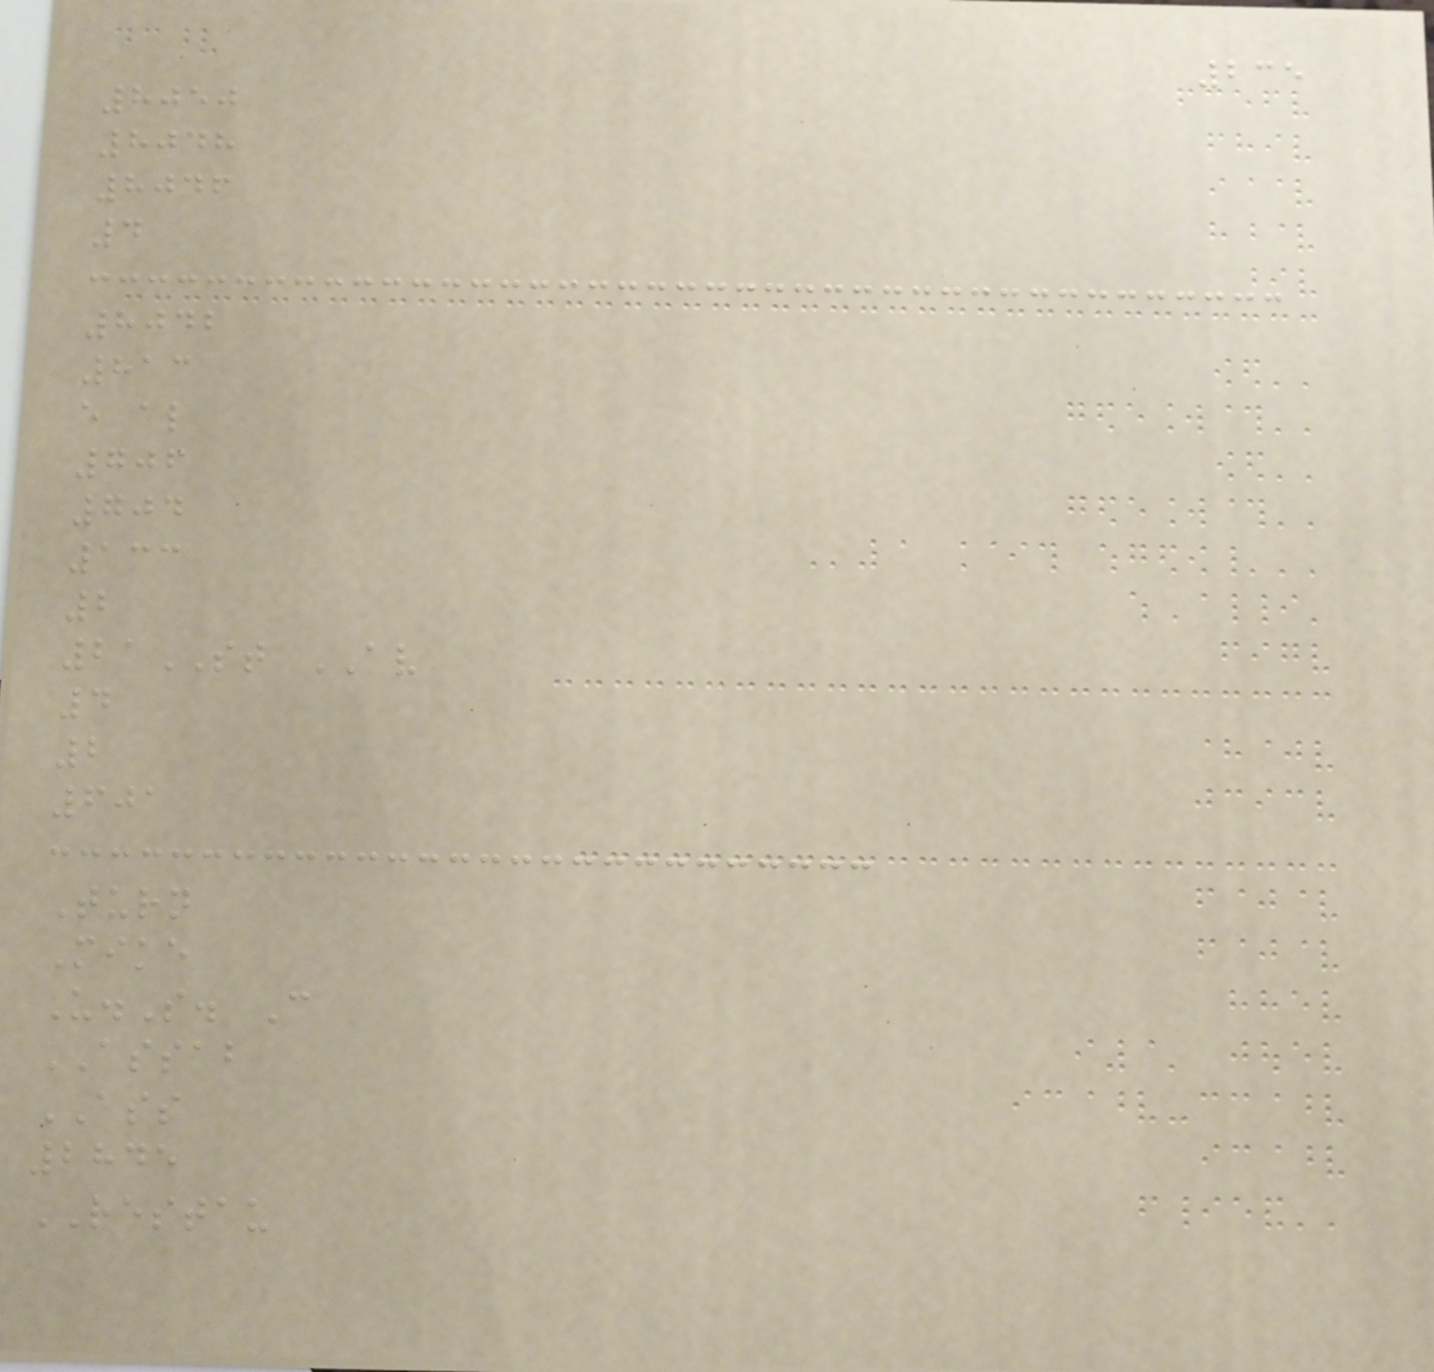235
8050
8048
8046
4
8042
813
e al
706
704
133
2
21ST AV
4
2
601
Turn
Mike
U.S. C
ASSAB
ASS
2845
RESTAU
